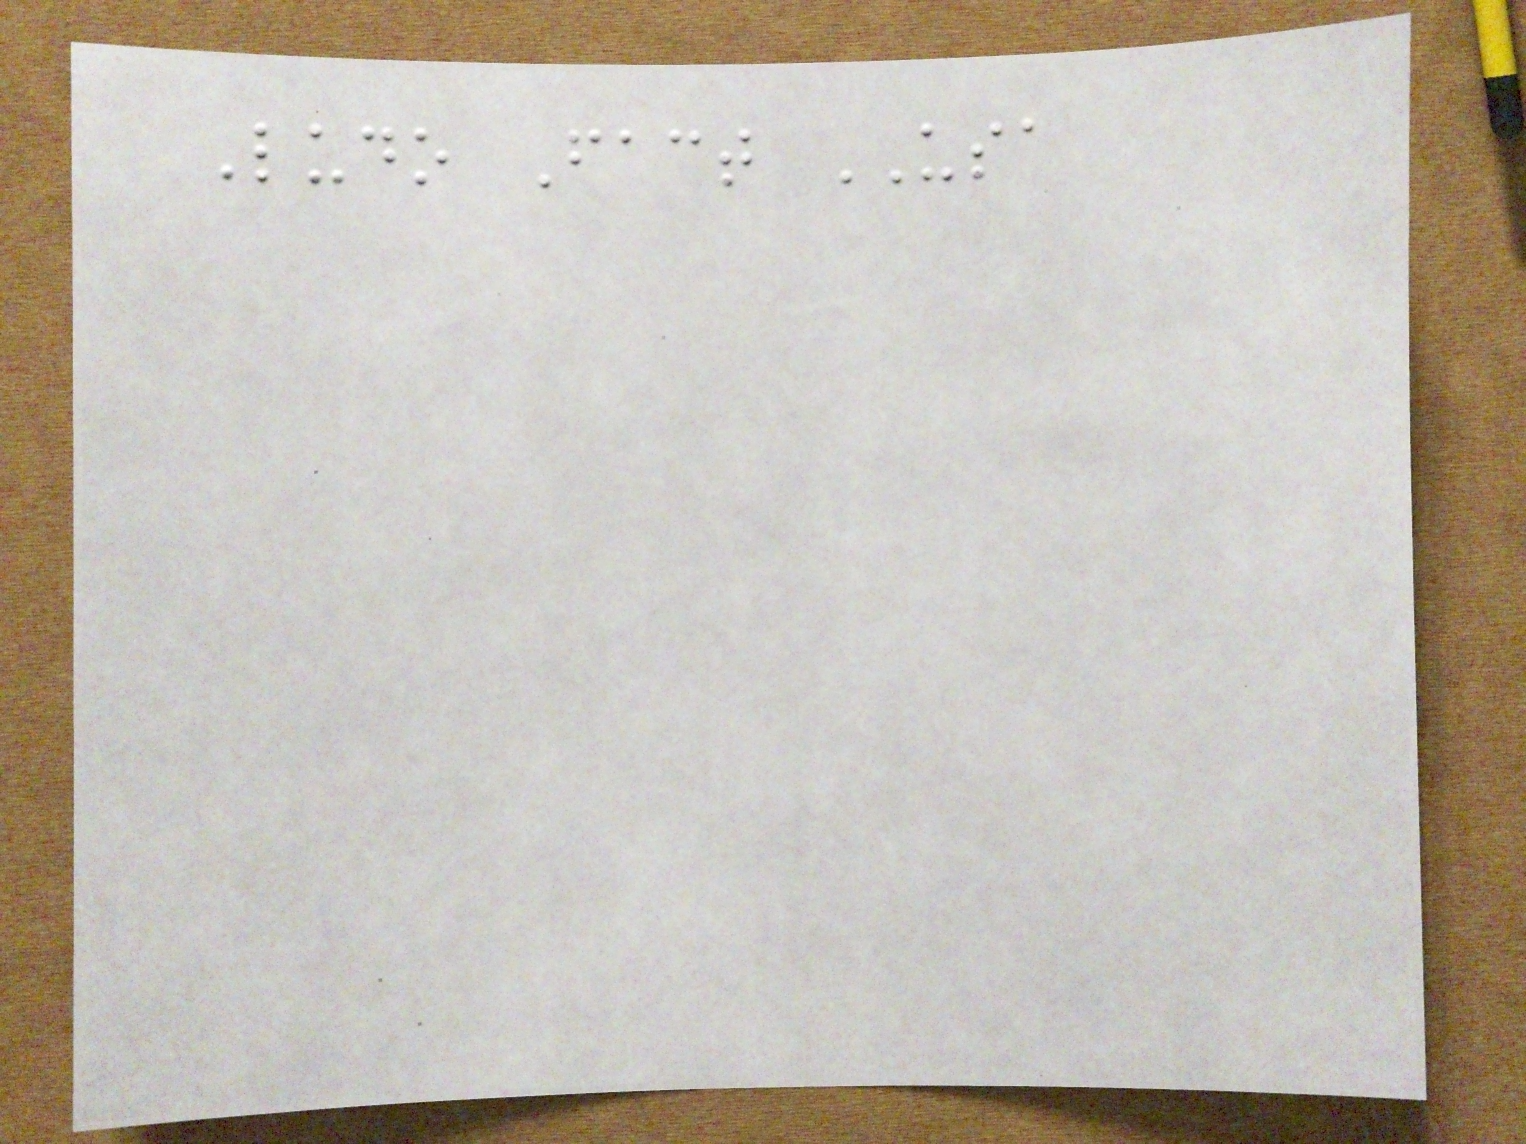Ludo Fact USA
